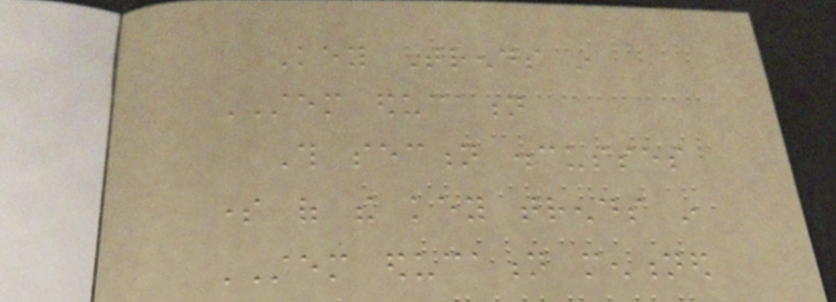Key Trends in
STEM education
This section discusses
some of the key trends in
STEM education mentioned
